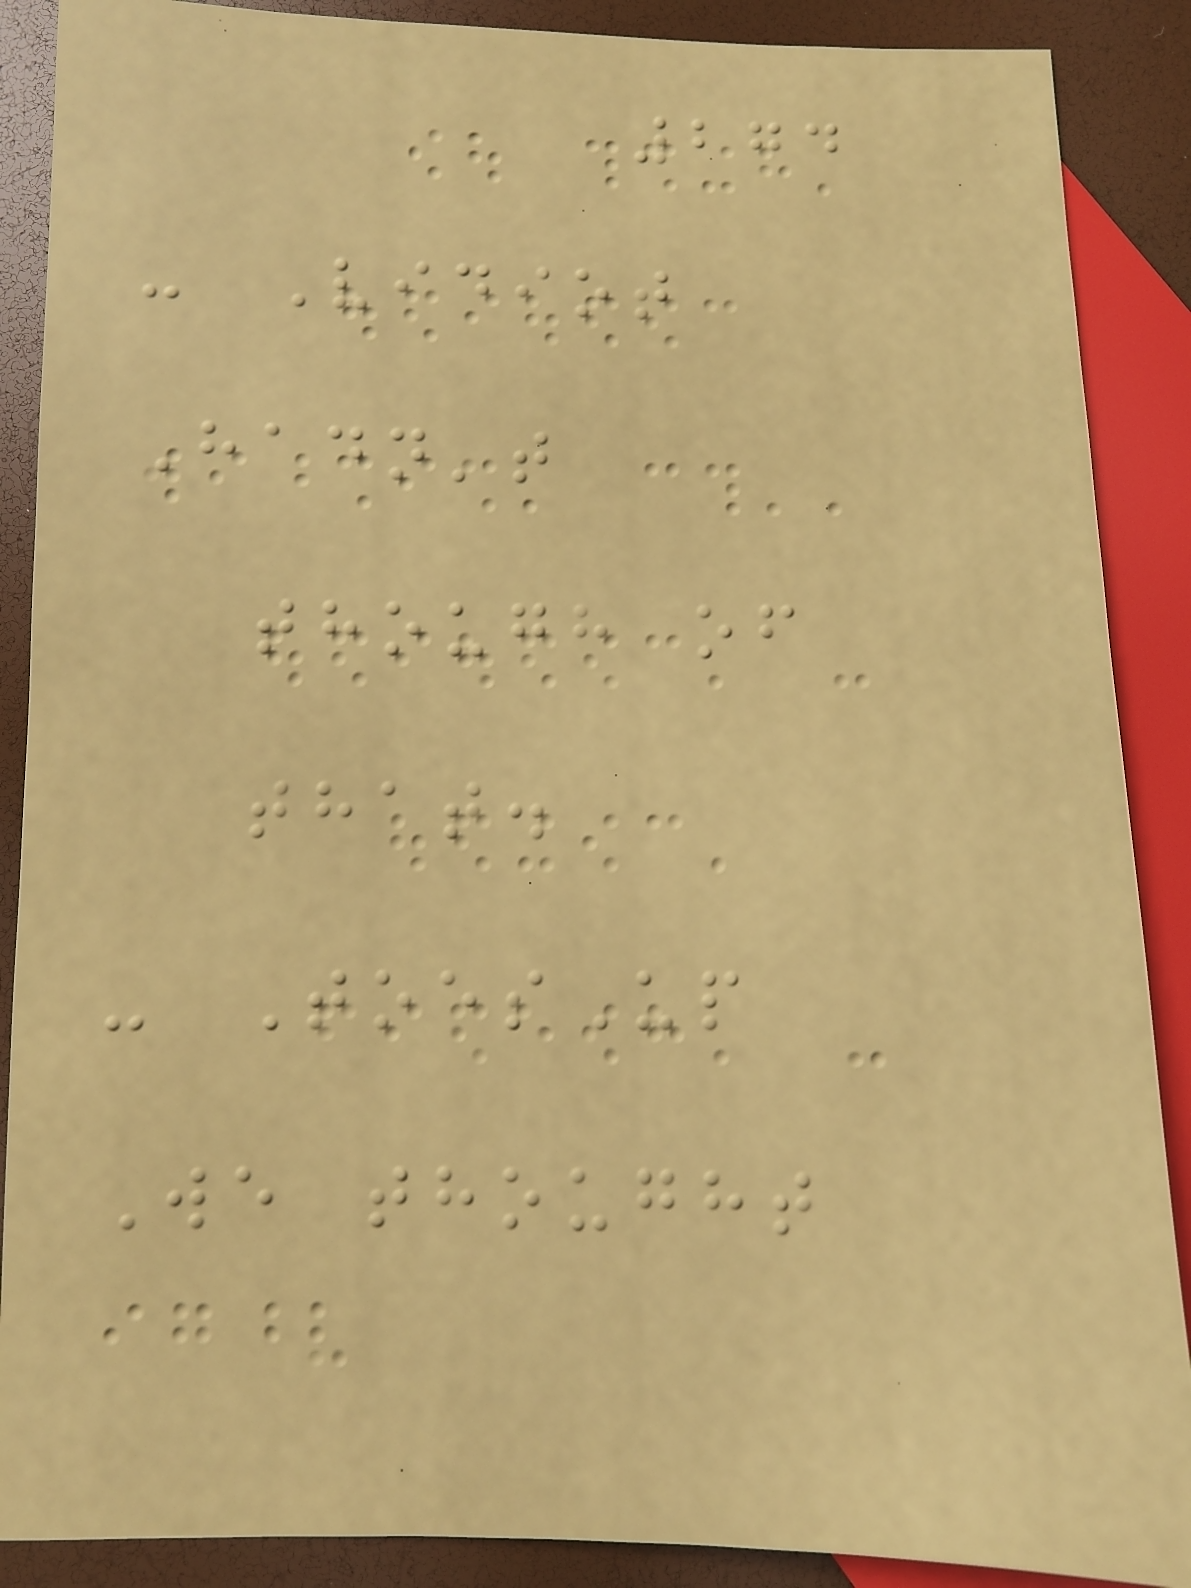274
- Vidiot
Hadn't
though of
that.
- ToesUp
We thought
